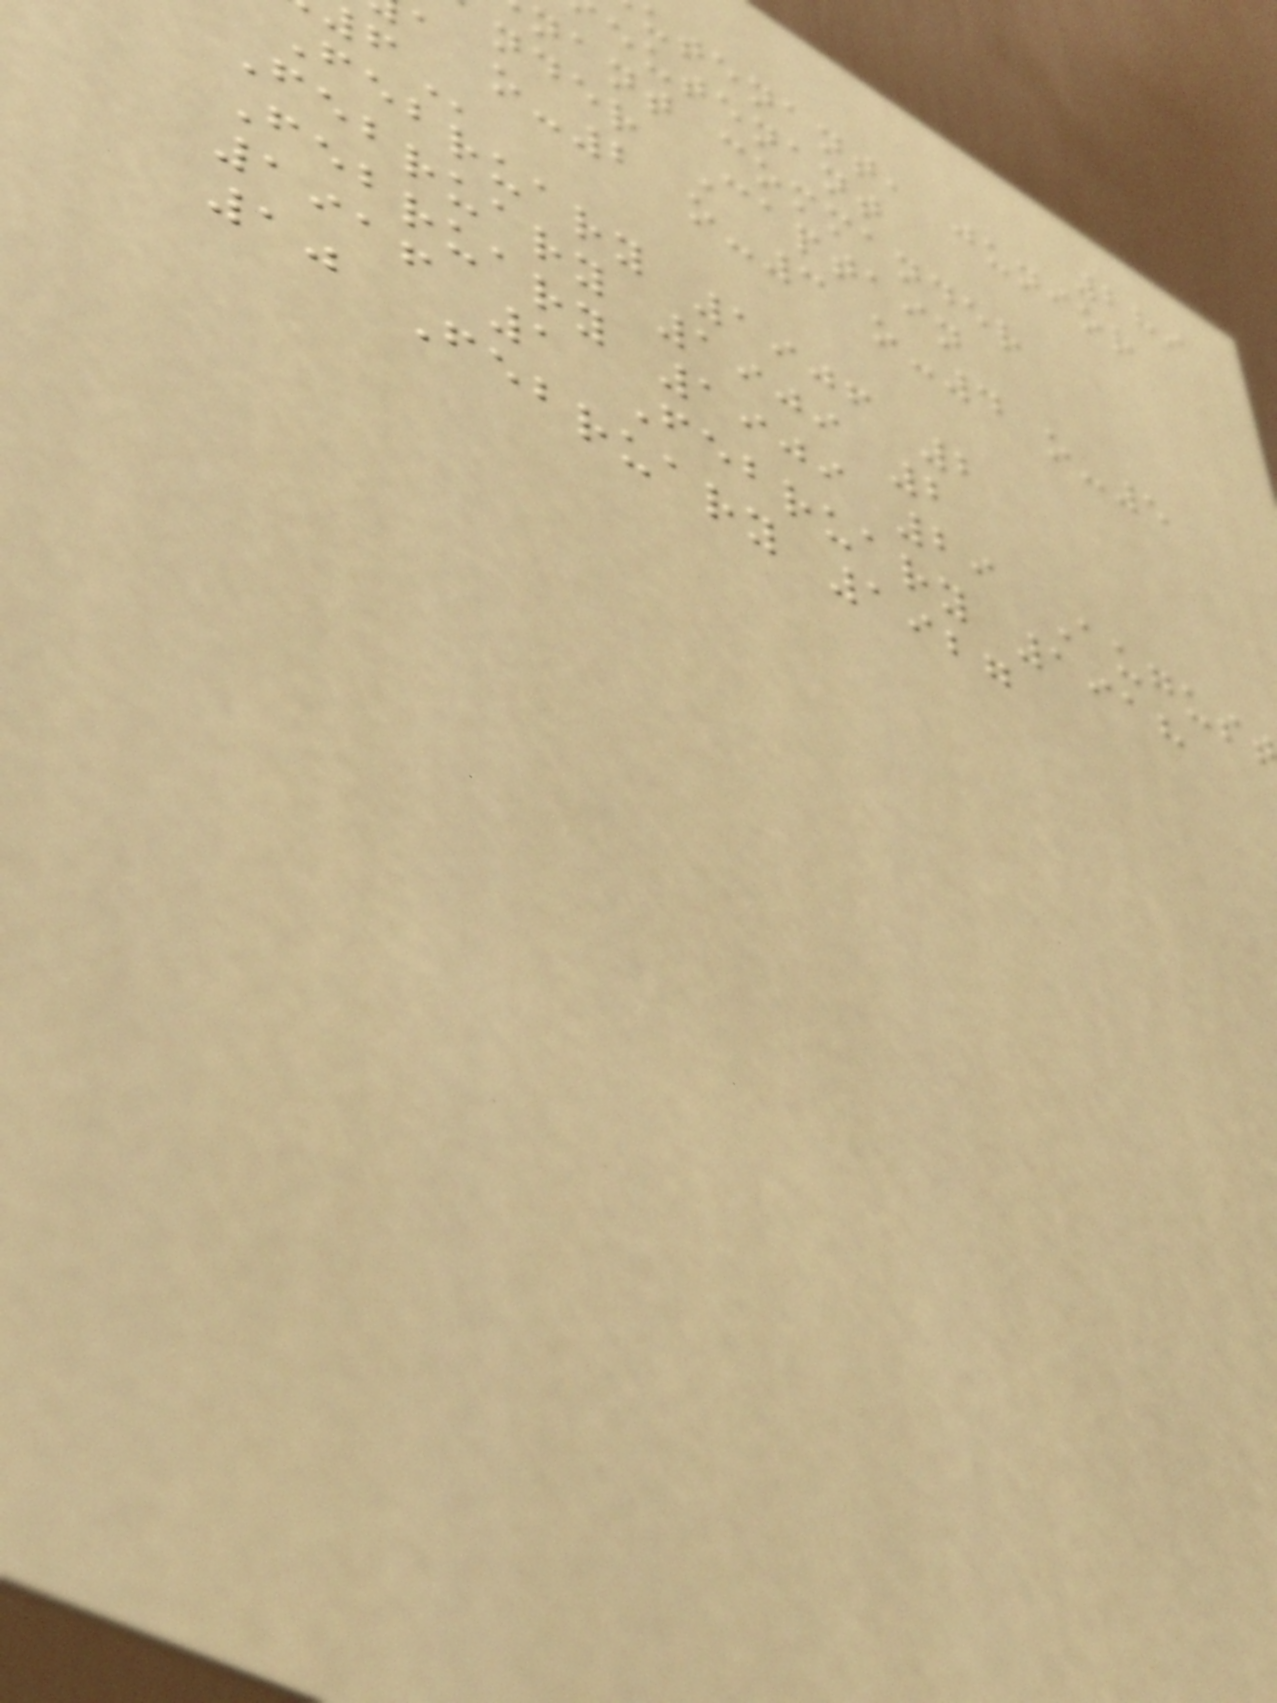289
utenant, junior
eutenant
nant commander
nder Captain
a o-2 o-3 o-4 o-5
February 1906 2
February 1909 2
February 1909 29 Augus
1916 1 February 1918
10 February 1927
